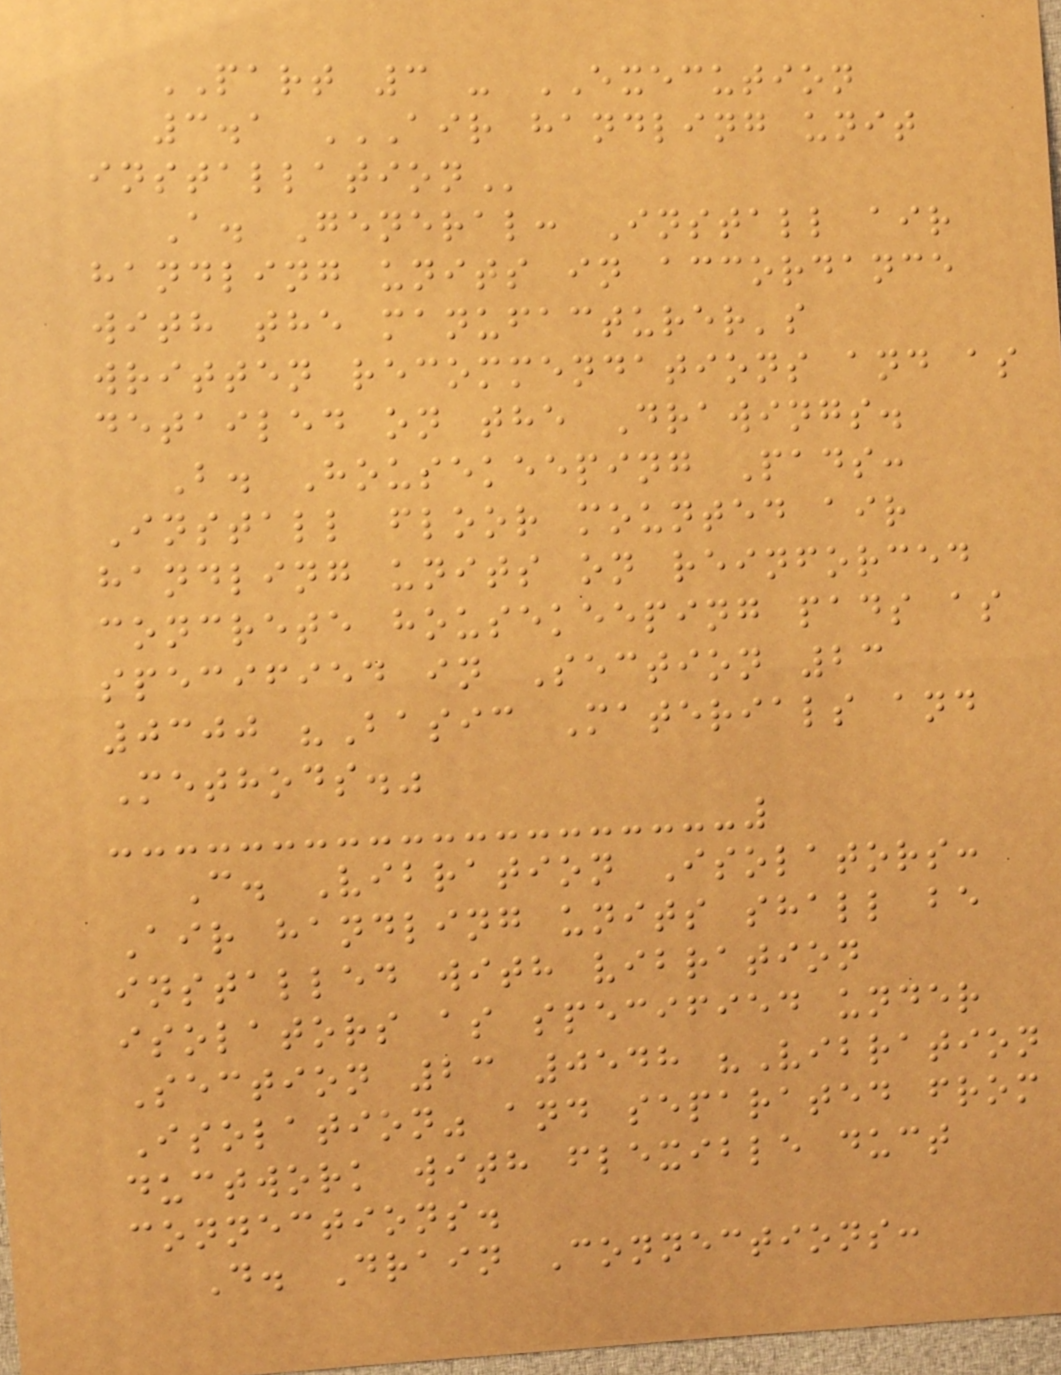PART 3 - EXECUTION
3.1 AIR HANDLING UNIT
INSTALLATION
A. General: Install air
handling units in accordance
with the manufacturer's
written recommendations and as
detailed on the Drawings.
B. Housekeeping Pads:
Install floor mounted air
handling units on reinforced
concrete housekeeping pads as
specified in Section 23
0300 "Basic Materials and
Methods."
C. Vibration Isolators:
Air handling units shall be
installed with vibration
isolators as specified under
Section 23 0548 "Vibration
Isolation" and separated from
ductwork with flexible duct
connections.
D. Drain Connections:
